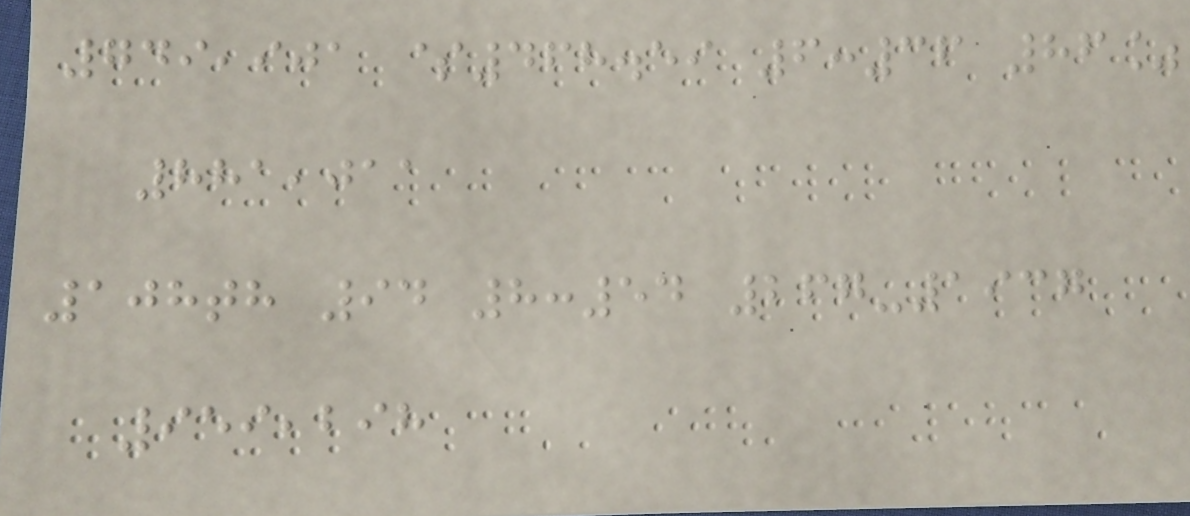749,901 $468.59 6:36 86%
881,011
108th 94 8:54 267-1937
959,298
